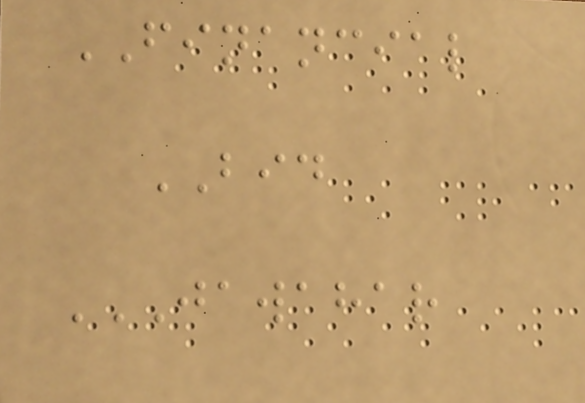FINANCIAL
BID
JAWAHAR
